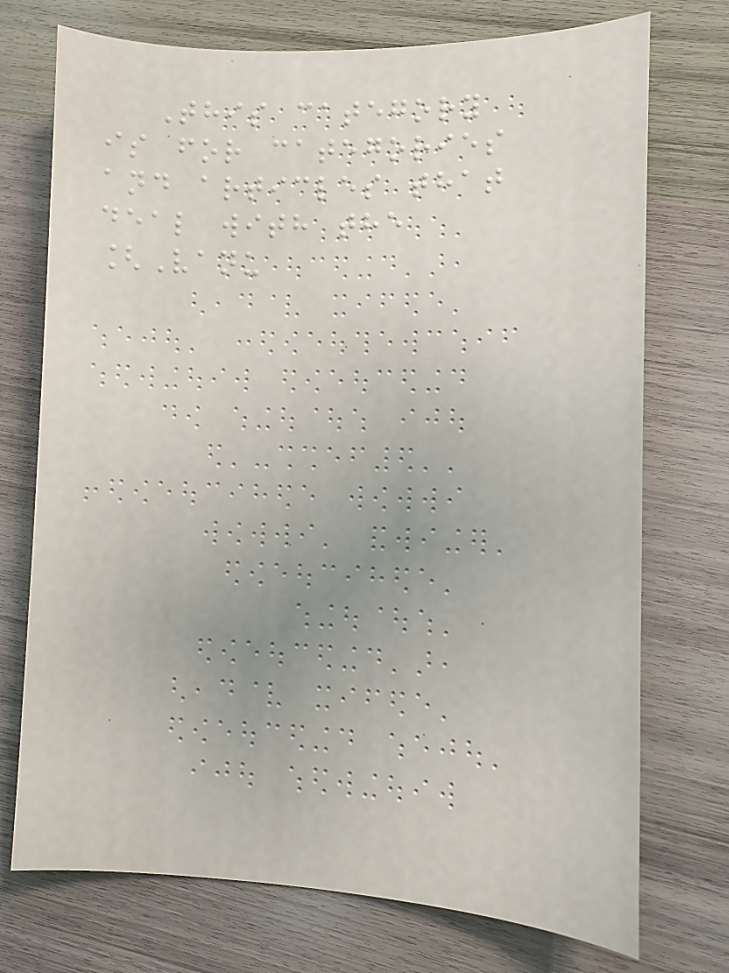This category
is for categories
and articles that
deal with the
[Vanu
